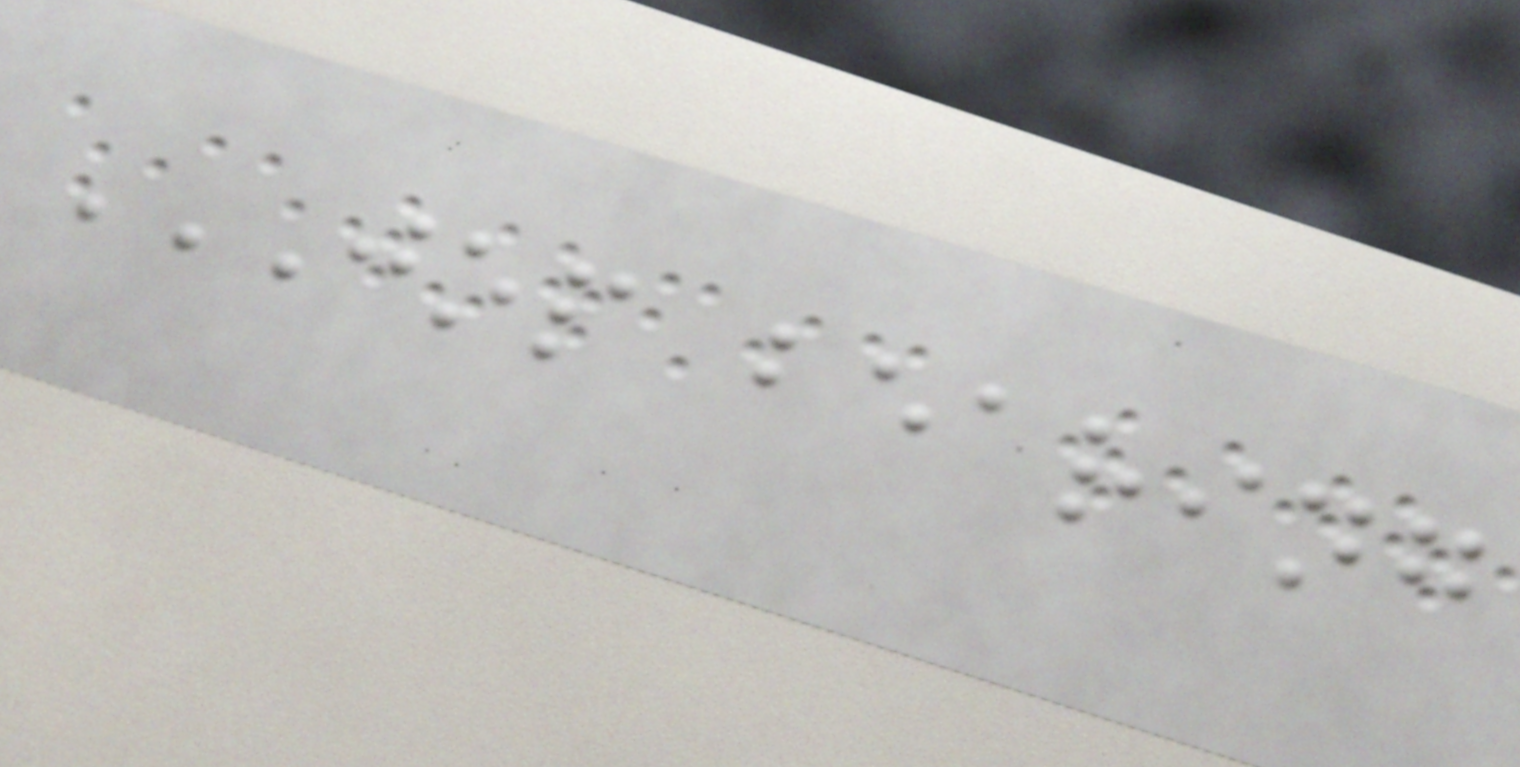JOP BEARING
